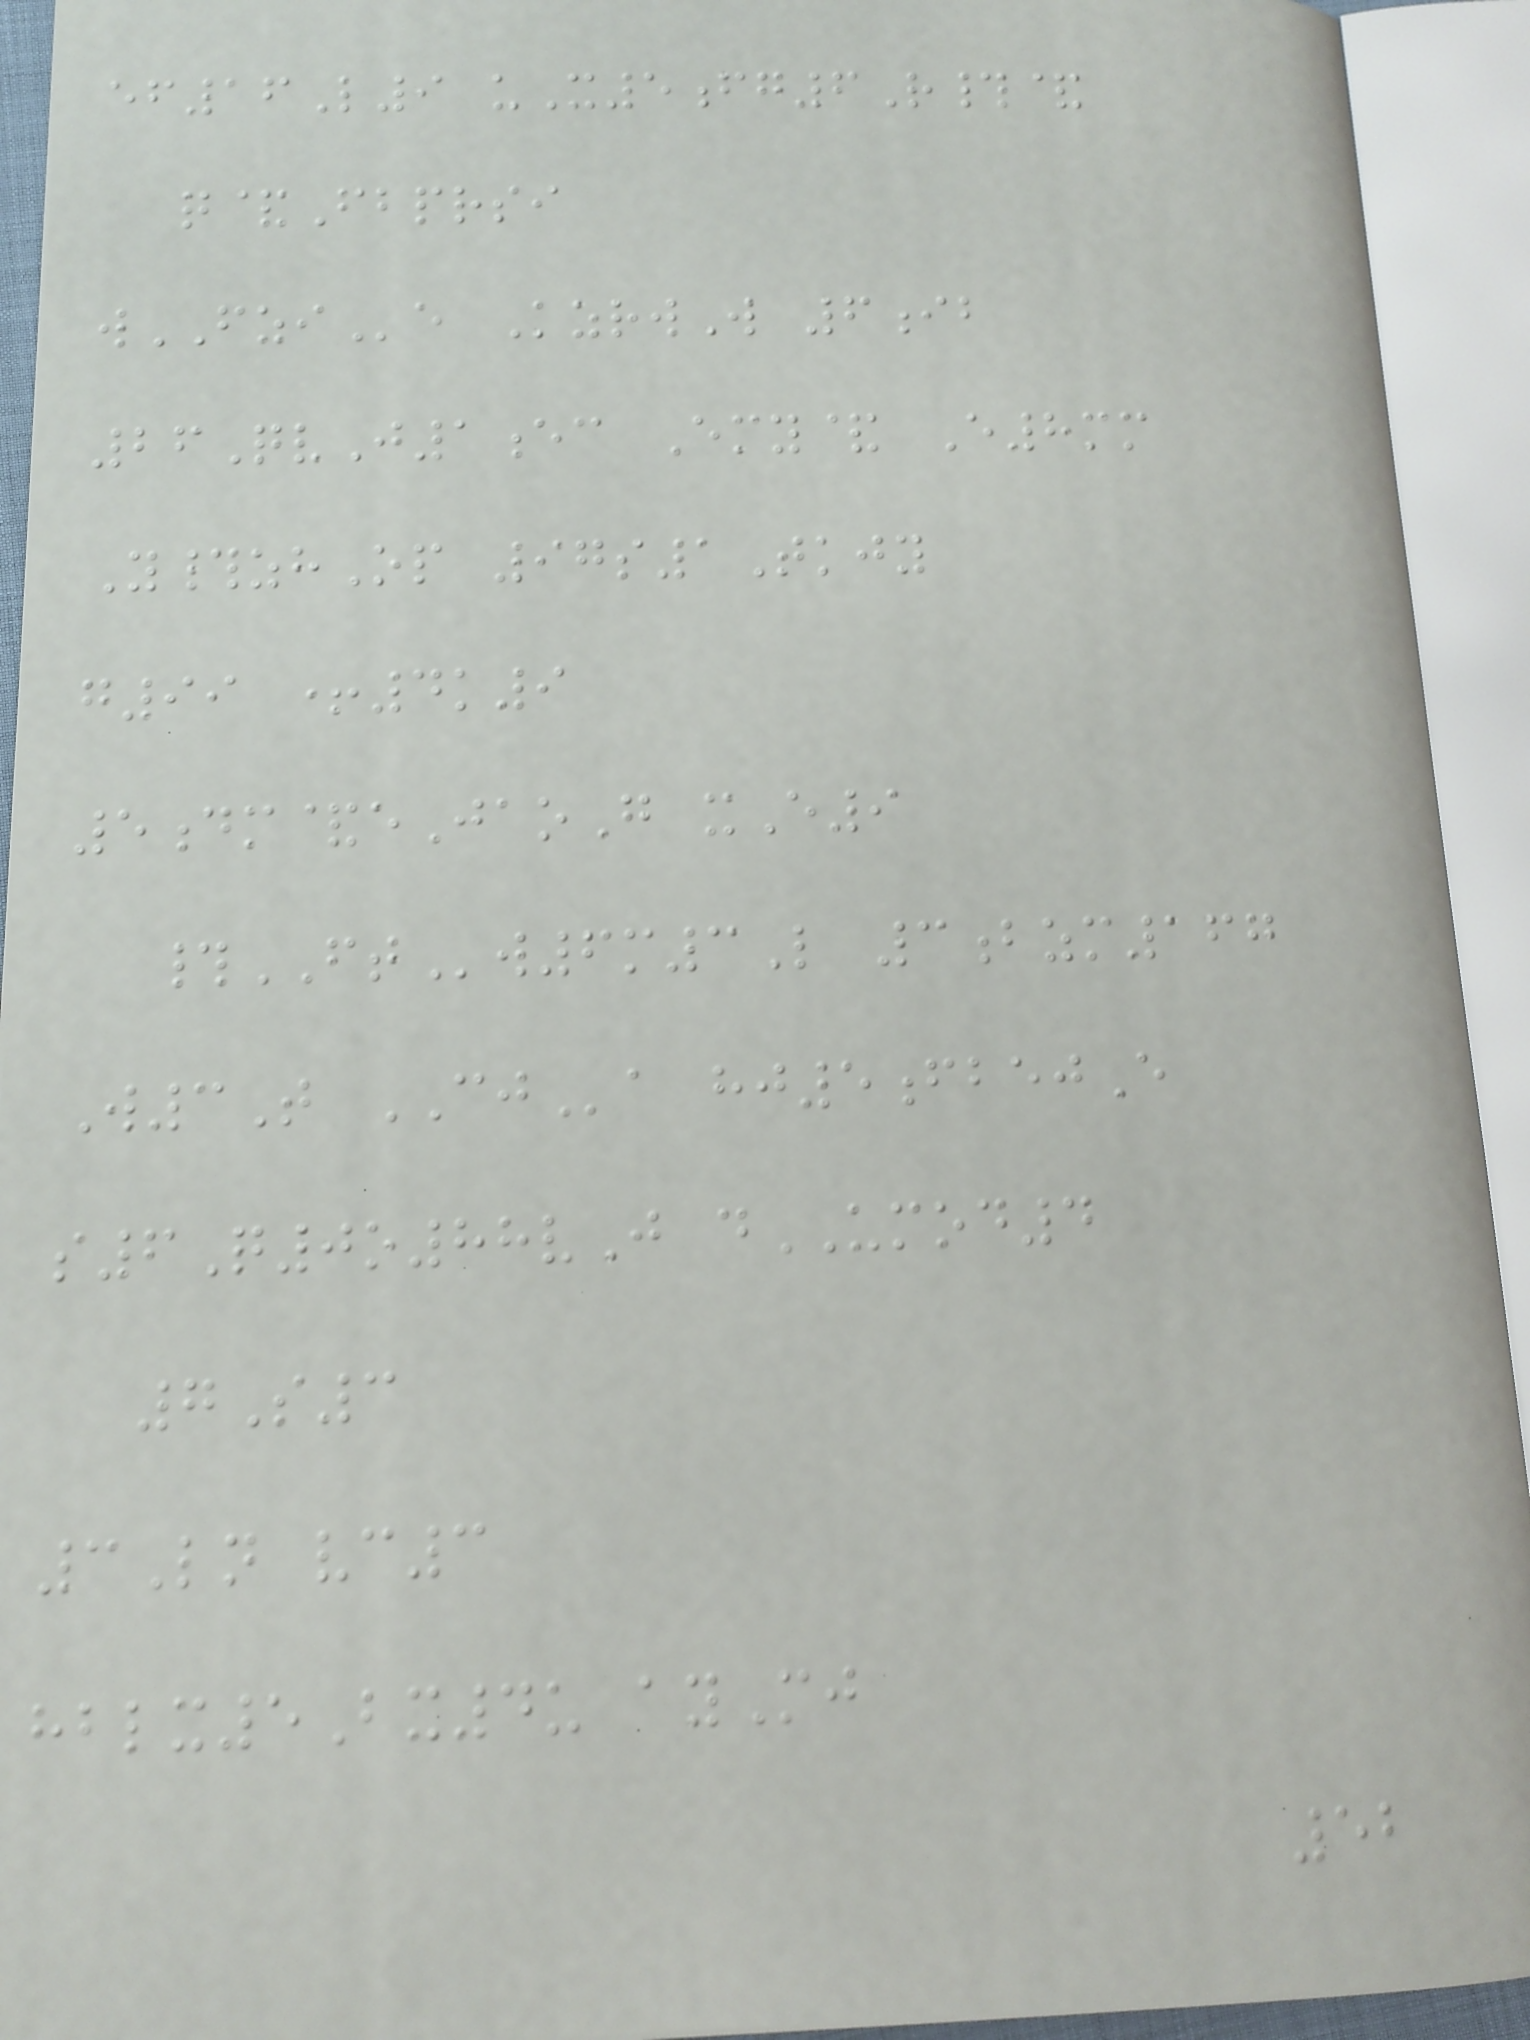ef16L9 uX5fg6R#&
q&Fbprsi
wFZIe KzrwW 6ib
26QvJ1ec Emy& E8mm
Y#zhOp 97s1Tkjy
g99 +4k9
5dm&eJaoG xE9
#FTw6m3L 3bzm167
W3T CJa hj5fbejE
s6Q0o88vJ dUMOD4
7S3
3Ln vc3
hblx5Bx4u ayMj
52
